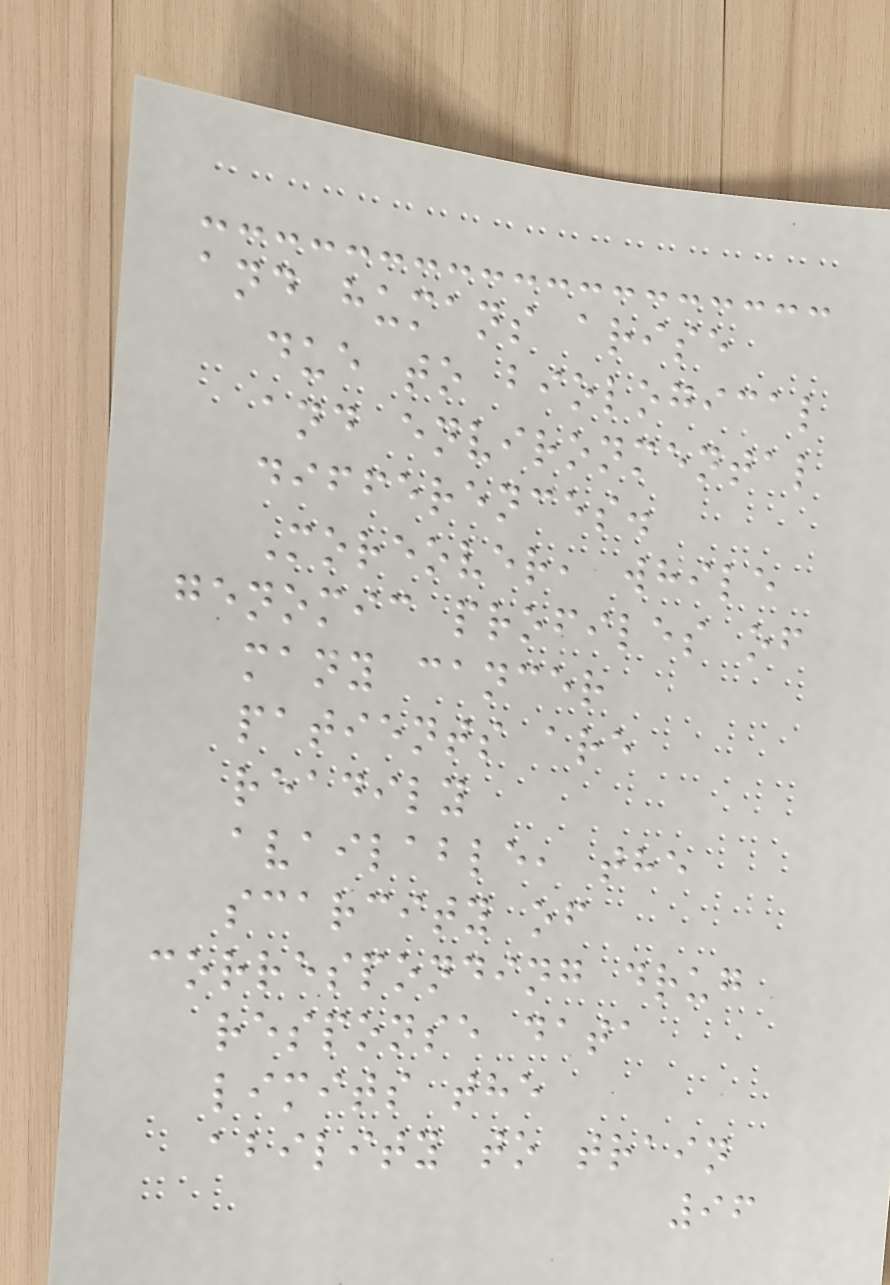and humans arise
due to biological
and environmental
differences.
Moreover, while
genomic profiles of
many cancer
patients are
readily
available, the
scarcity of
corresponding drug
response data
limits the
ability to train
96
